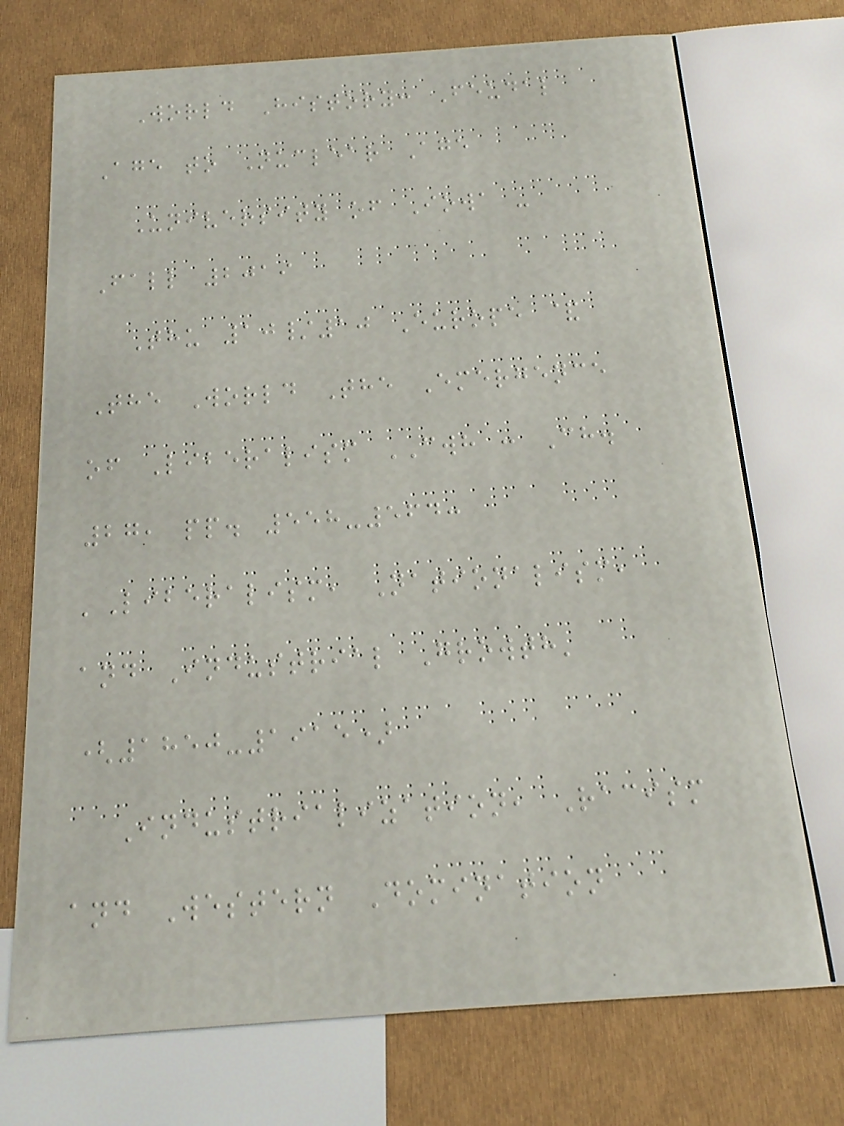World History: Feudal
Age to Nuclear Age
University of Iowa -
Fall 2019
Thu 10/10 Europe &
The World The Emergence
of Liberalism CWH : Ch.
27, pp. 558-564:
'Liberalism, Nationalism,
and Industrial Growth'
(1850-1915)
Industrialization, Racism
and Western Domination
